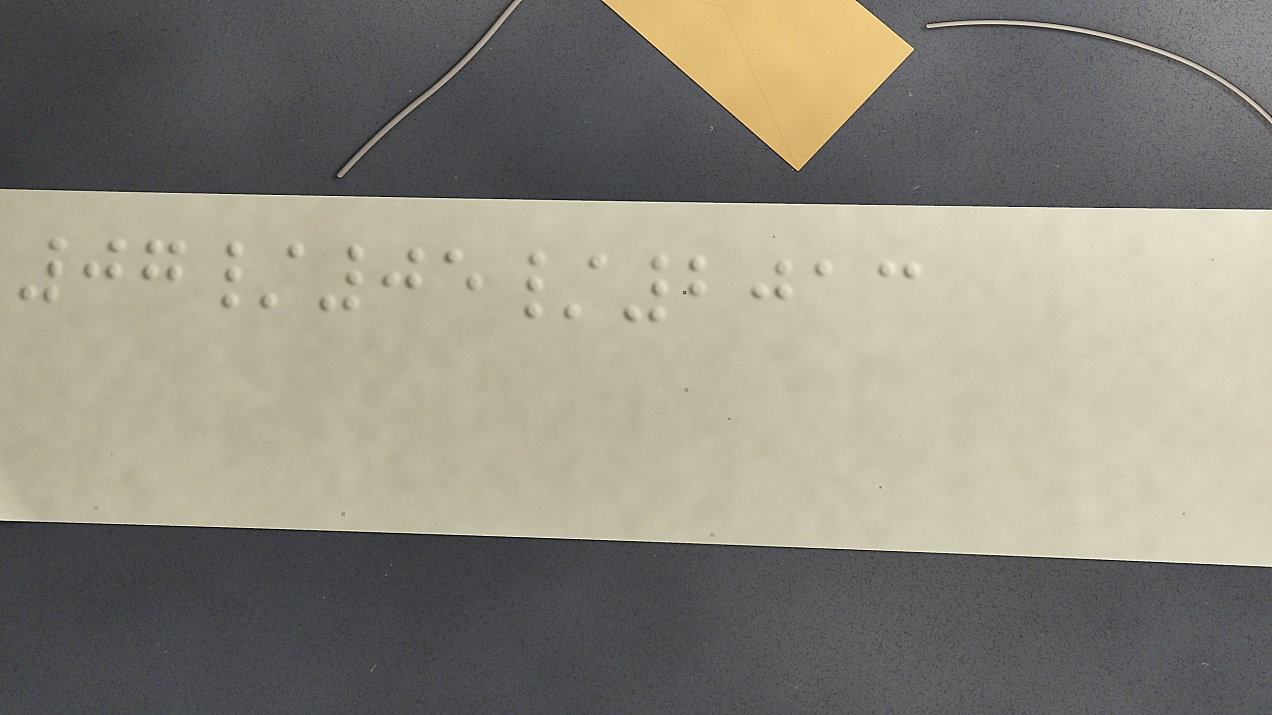07/05/2013
